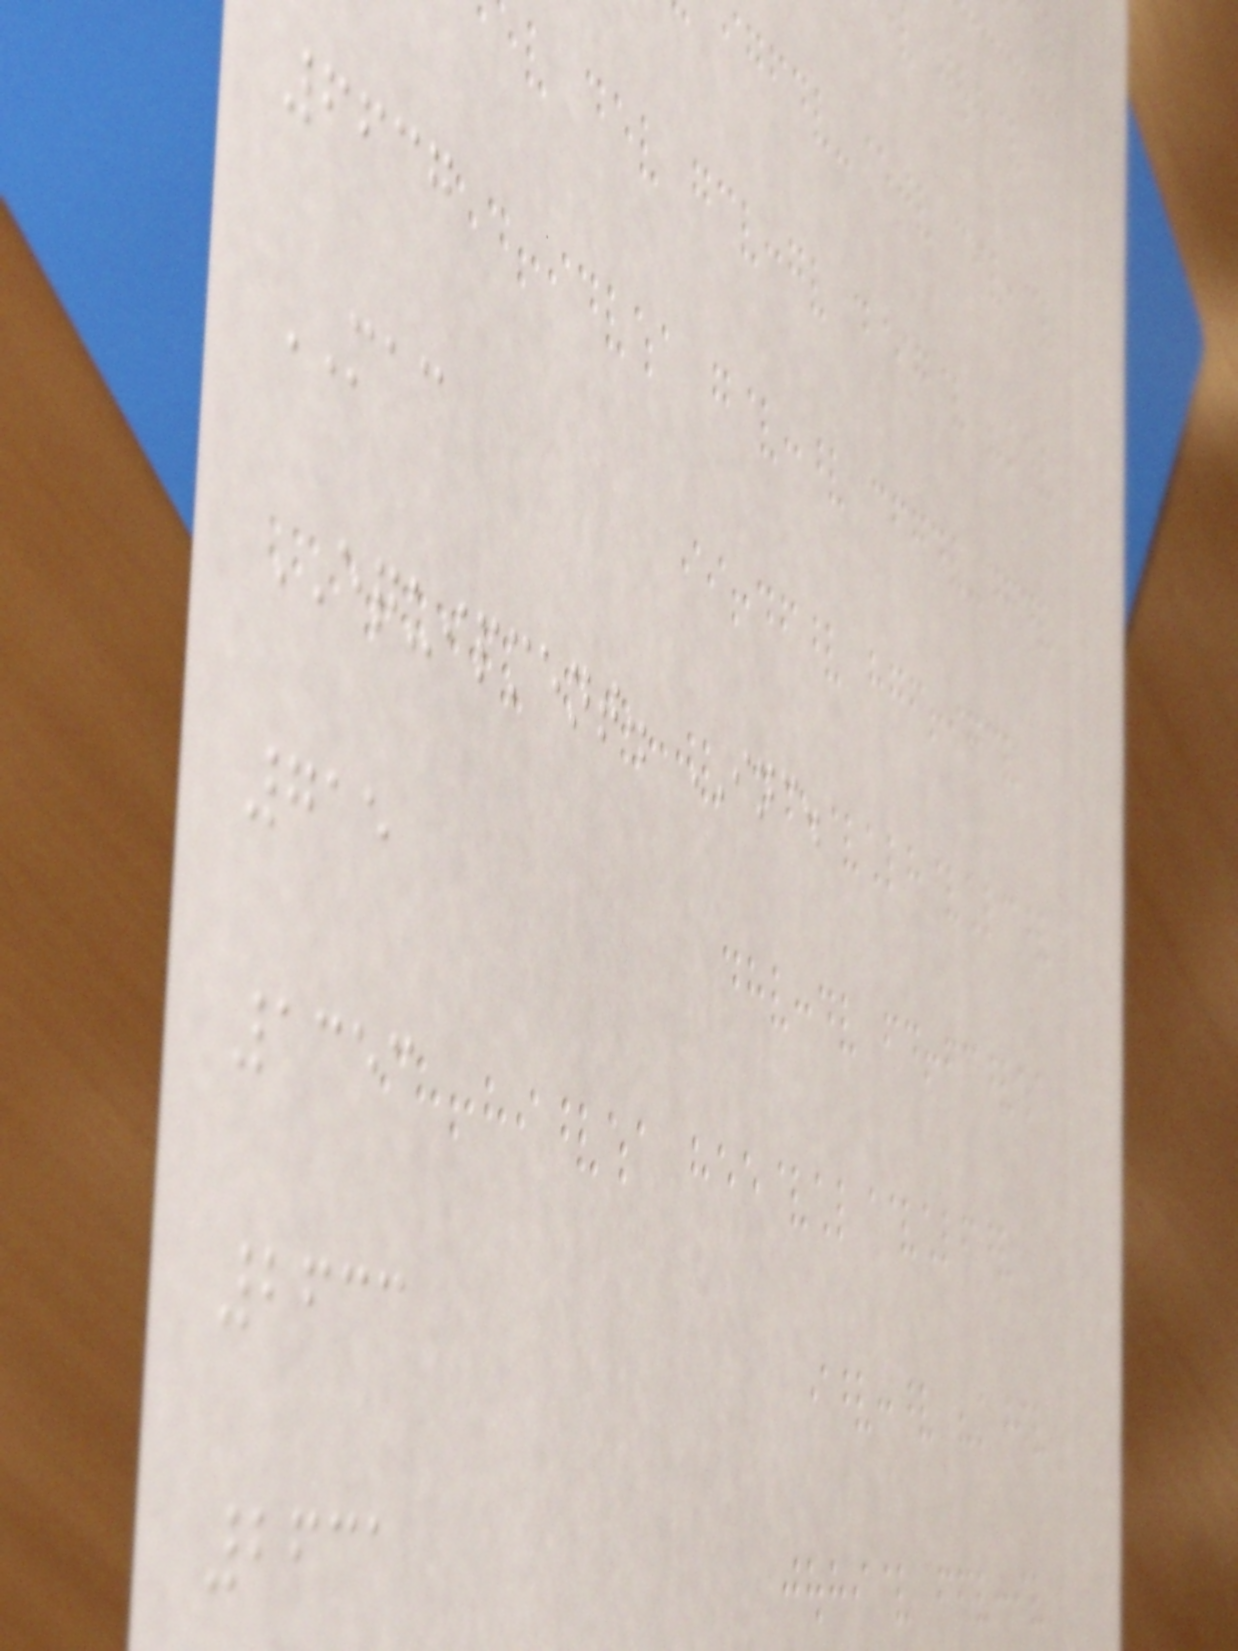6637
MAC
EQUIPMENT. INC.
715
1353
2633
2631
